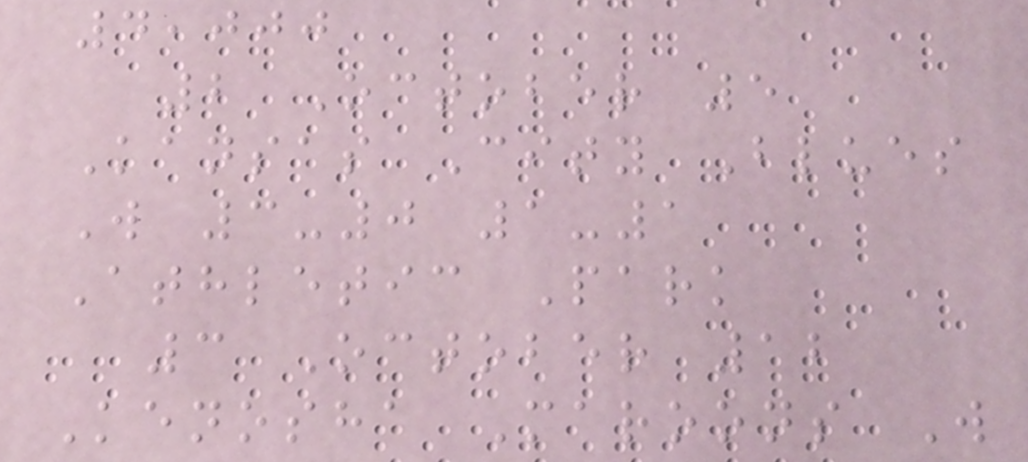4,000
2 October 5
Kansas City Blues
W 3-0 1-1
Athletic Park
3 October 12
Kenosha Maroons W
